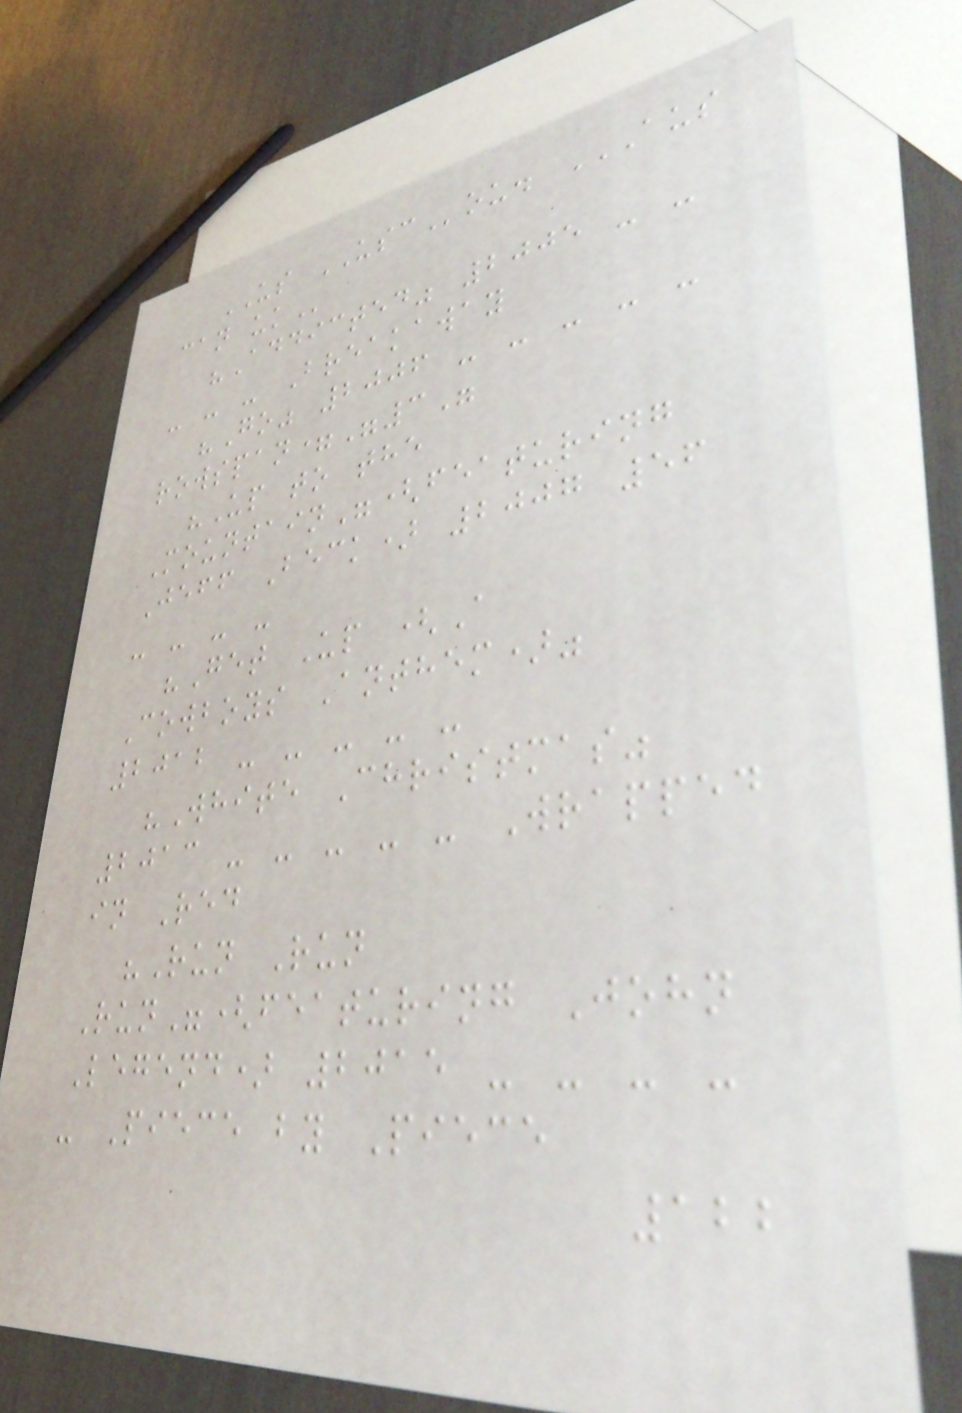US USCou. AUS
CAN UK
"Addicted" 2005 - -
- - - Breakaway
"Go" 2006 - - - - -
rowspan="3"
"Up to the
Mountain"(featuring
Jeff Beck) 2007 56
- - - -
"Get Up (A
Cowboys Anthem)"
2012 - - - - -
"White Christmas"
2013 - - - - - Wrapped
in Red
"Run Run
Run"(featuring John
Legend) 2015 - - - -
- Piece by Piece
122
